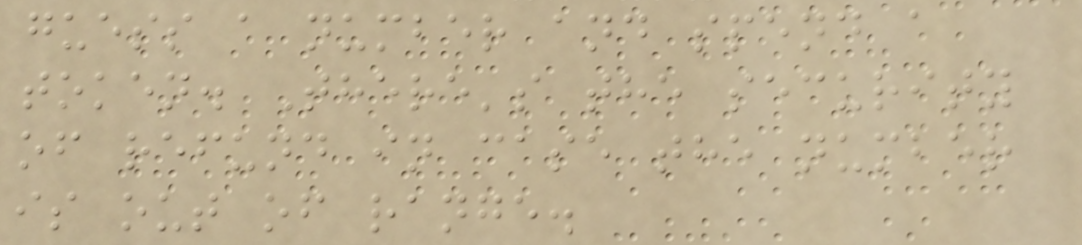guess a number and spend a
token. There's the security
of refund in case the number
is out of range.
